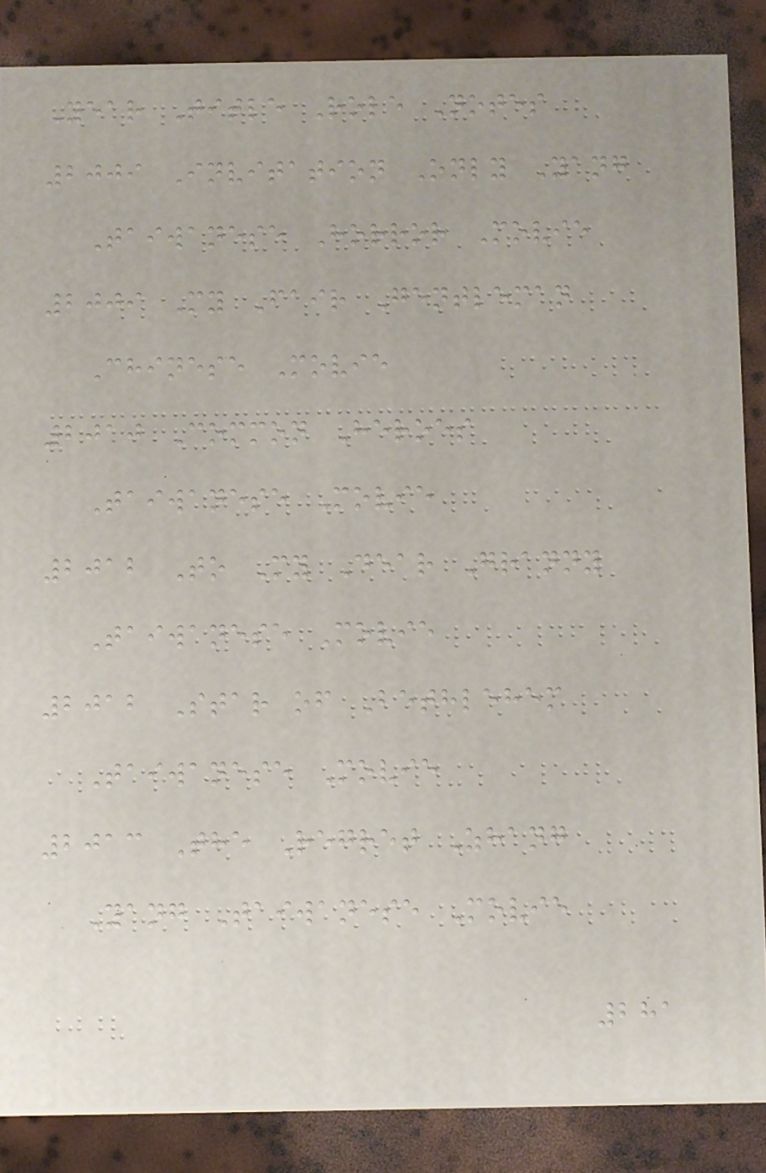Year Title Role Notes
2009 Invitation Only Yang
Taiwanese Horror Movie
2009 My Fair Gentleman
Chinese Movie
2010 Common Heroes
Taiwanese Movie
2012 To My Dear Granny
Taiwanese Movie
2012 Star of Bethlehem
Taiwanese Movie
2013 The Regret Zhang
Yang Taiwanese Movie
281
